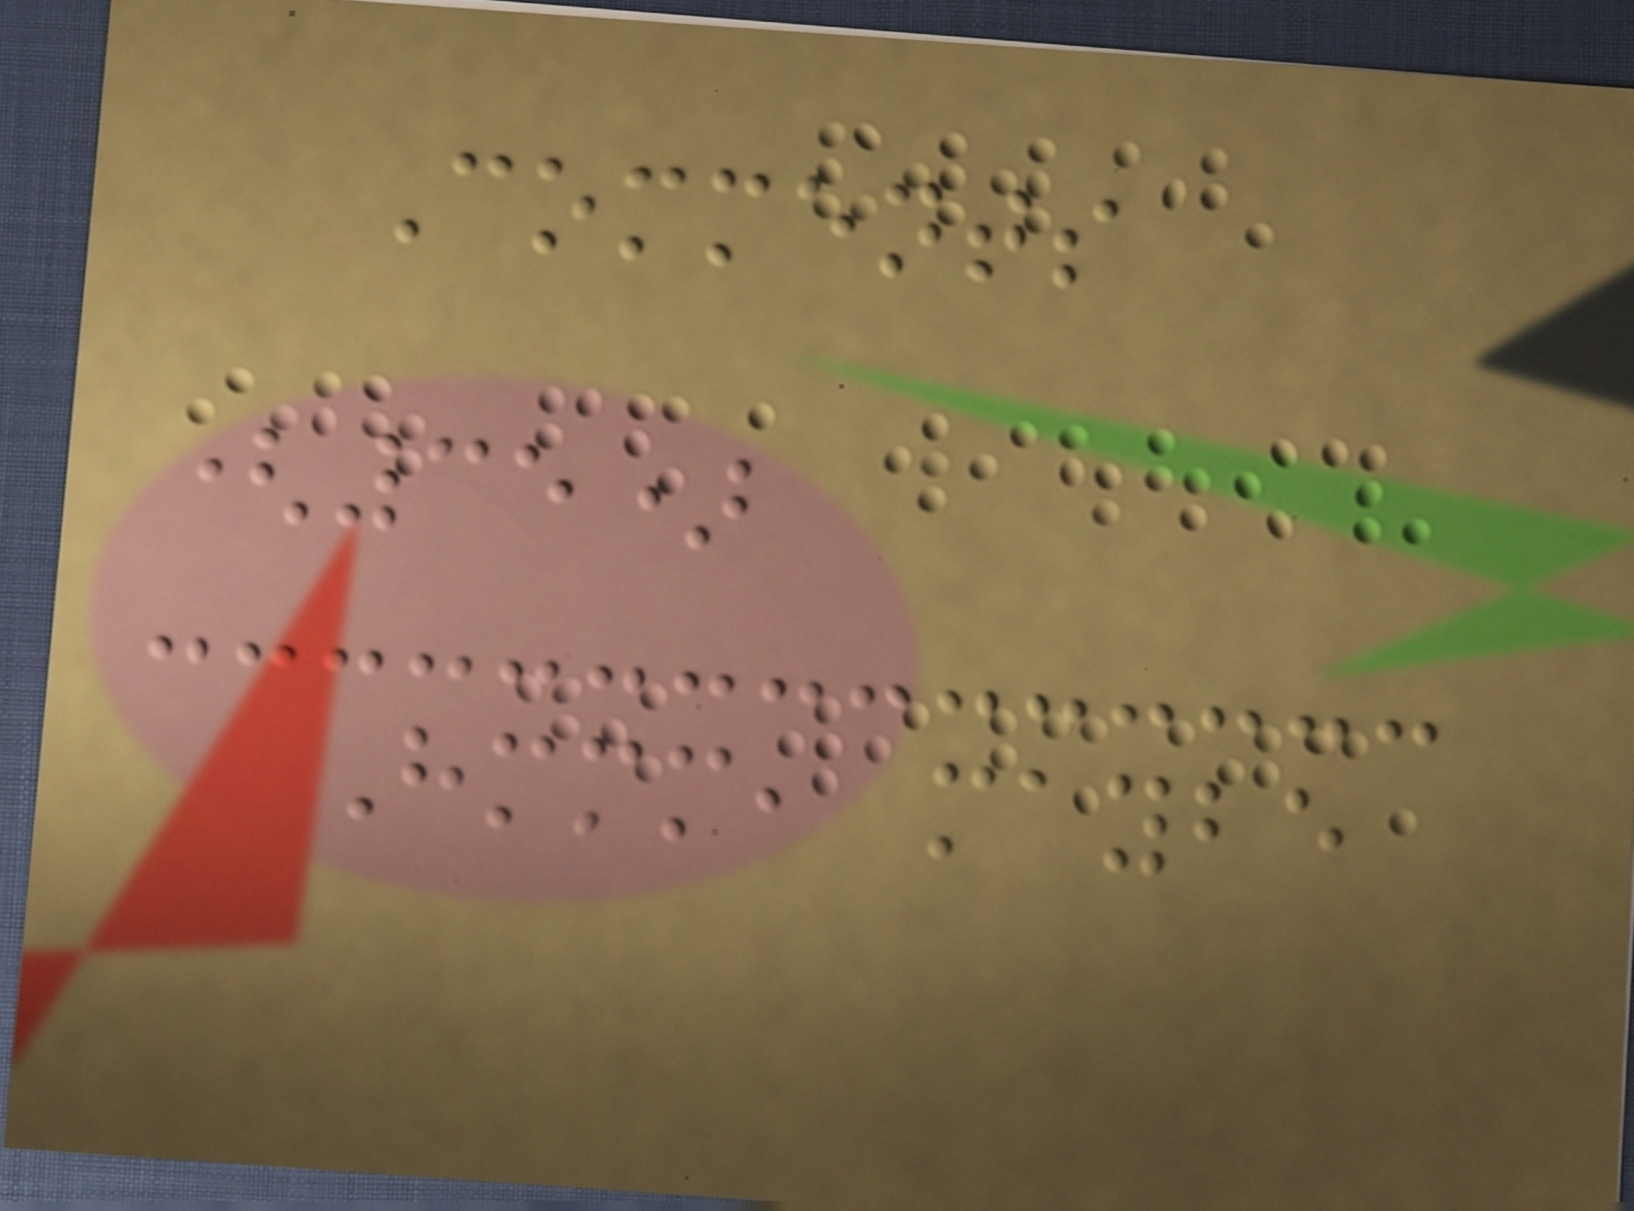Comments
(35)
Hmmm, maybe
